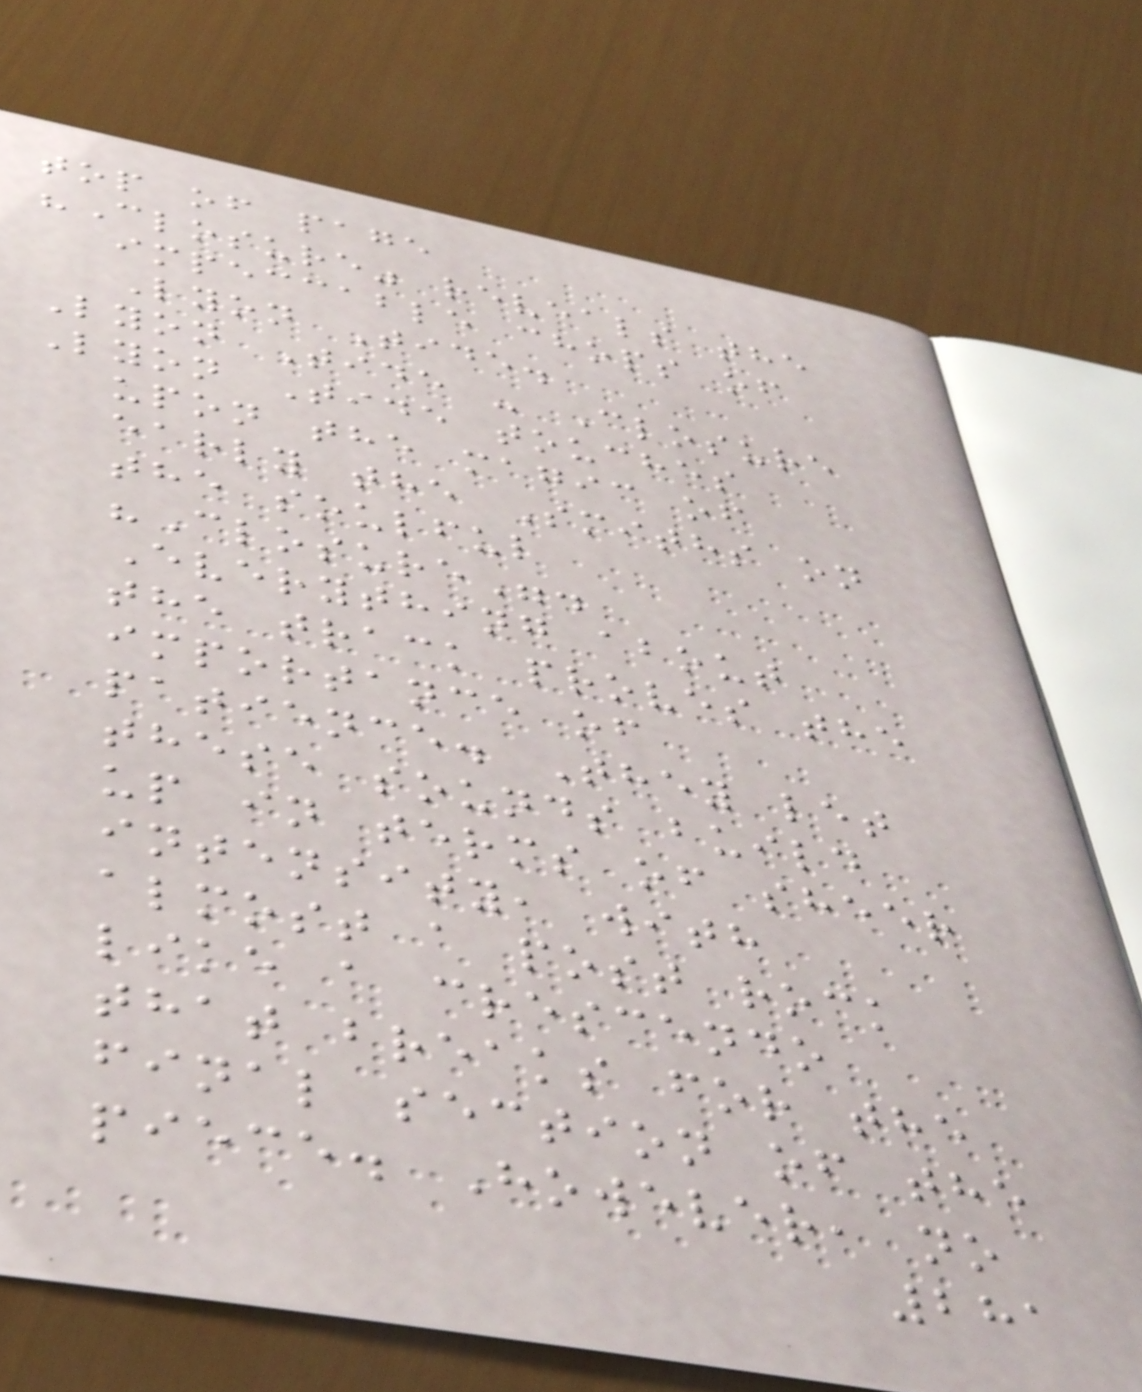top of page
"Closure" reveals the
impeccable chops of
Lyon Tide.
Lyon Tide - Closure
Lyon Tide touches
upon the magic of
early the Smiths on
the soulful
"Closure".
Everything about
the track proves the
importance of
patience. They let
these sounds build
up in terms of sheer
intensity, with
almost a post rock
like a crescendo
that breaks for the
final section of the
piece. However, no
281
